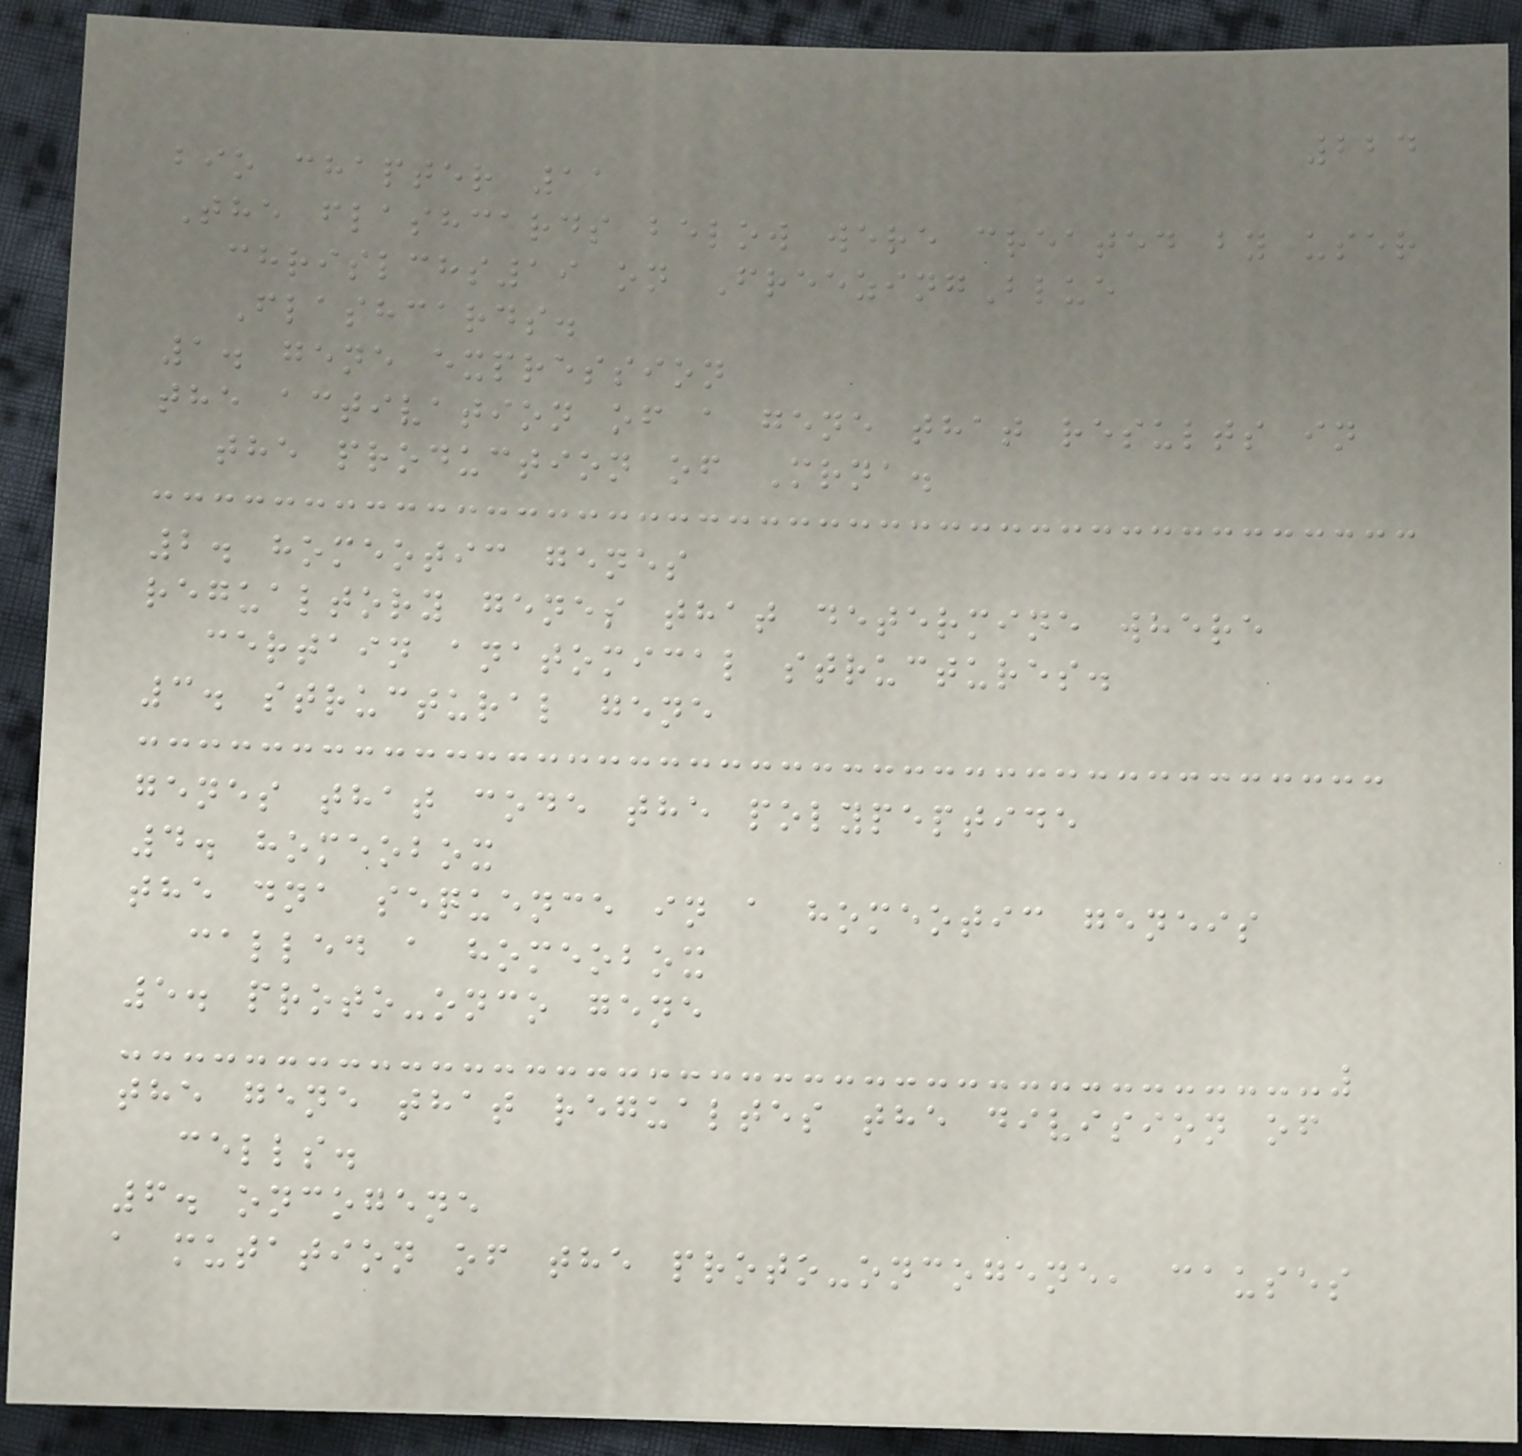224
bio chapter 11
The flashcards below were created by user
chrislchs19 on FreezingBlue
Flashcards.
1. gene expression
the activation of a gene that results in
the production of Mrna.
2. homeotic genes
regualtory genes that determine where
certain anatomical structures.
3. structural gene
genes that code the polypeptide
4. homeobox
the dna sequence in a homeotic geneis
called a homeobox
5. proto-onco gene
the gene that regualtes the division of
cells.
6. oncogene
a mutation of the proto-oncogene, causes
